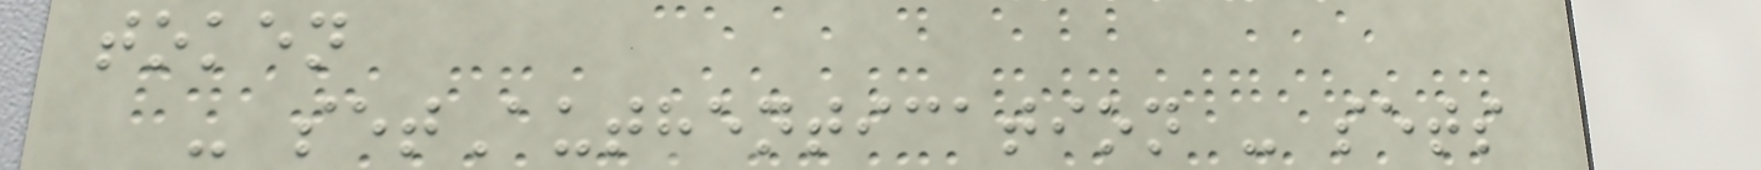token
- setAuthentication - sets
